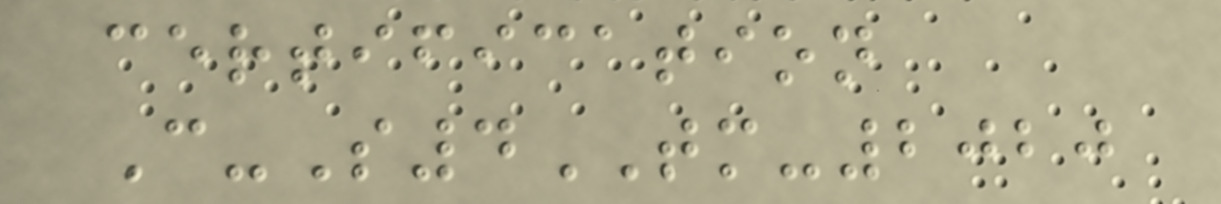certification
C-S4TM-2020
